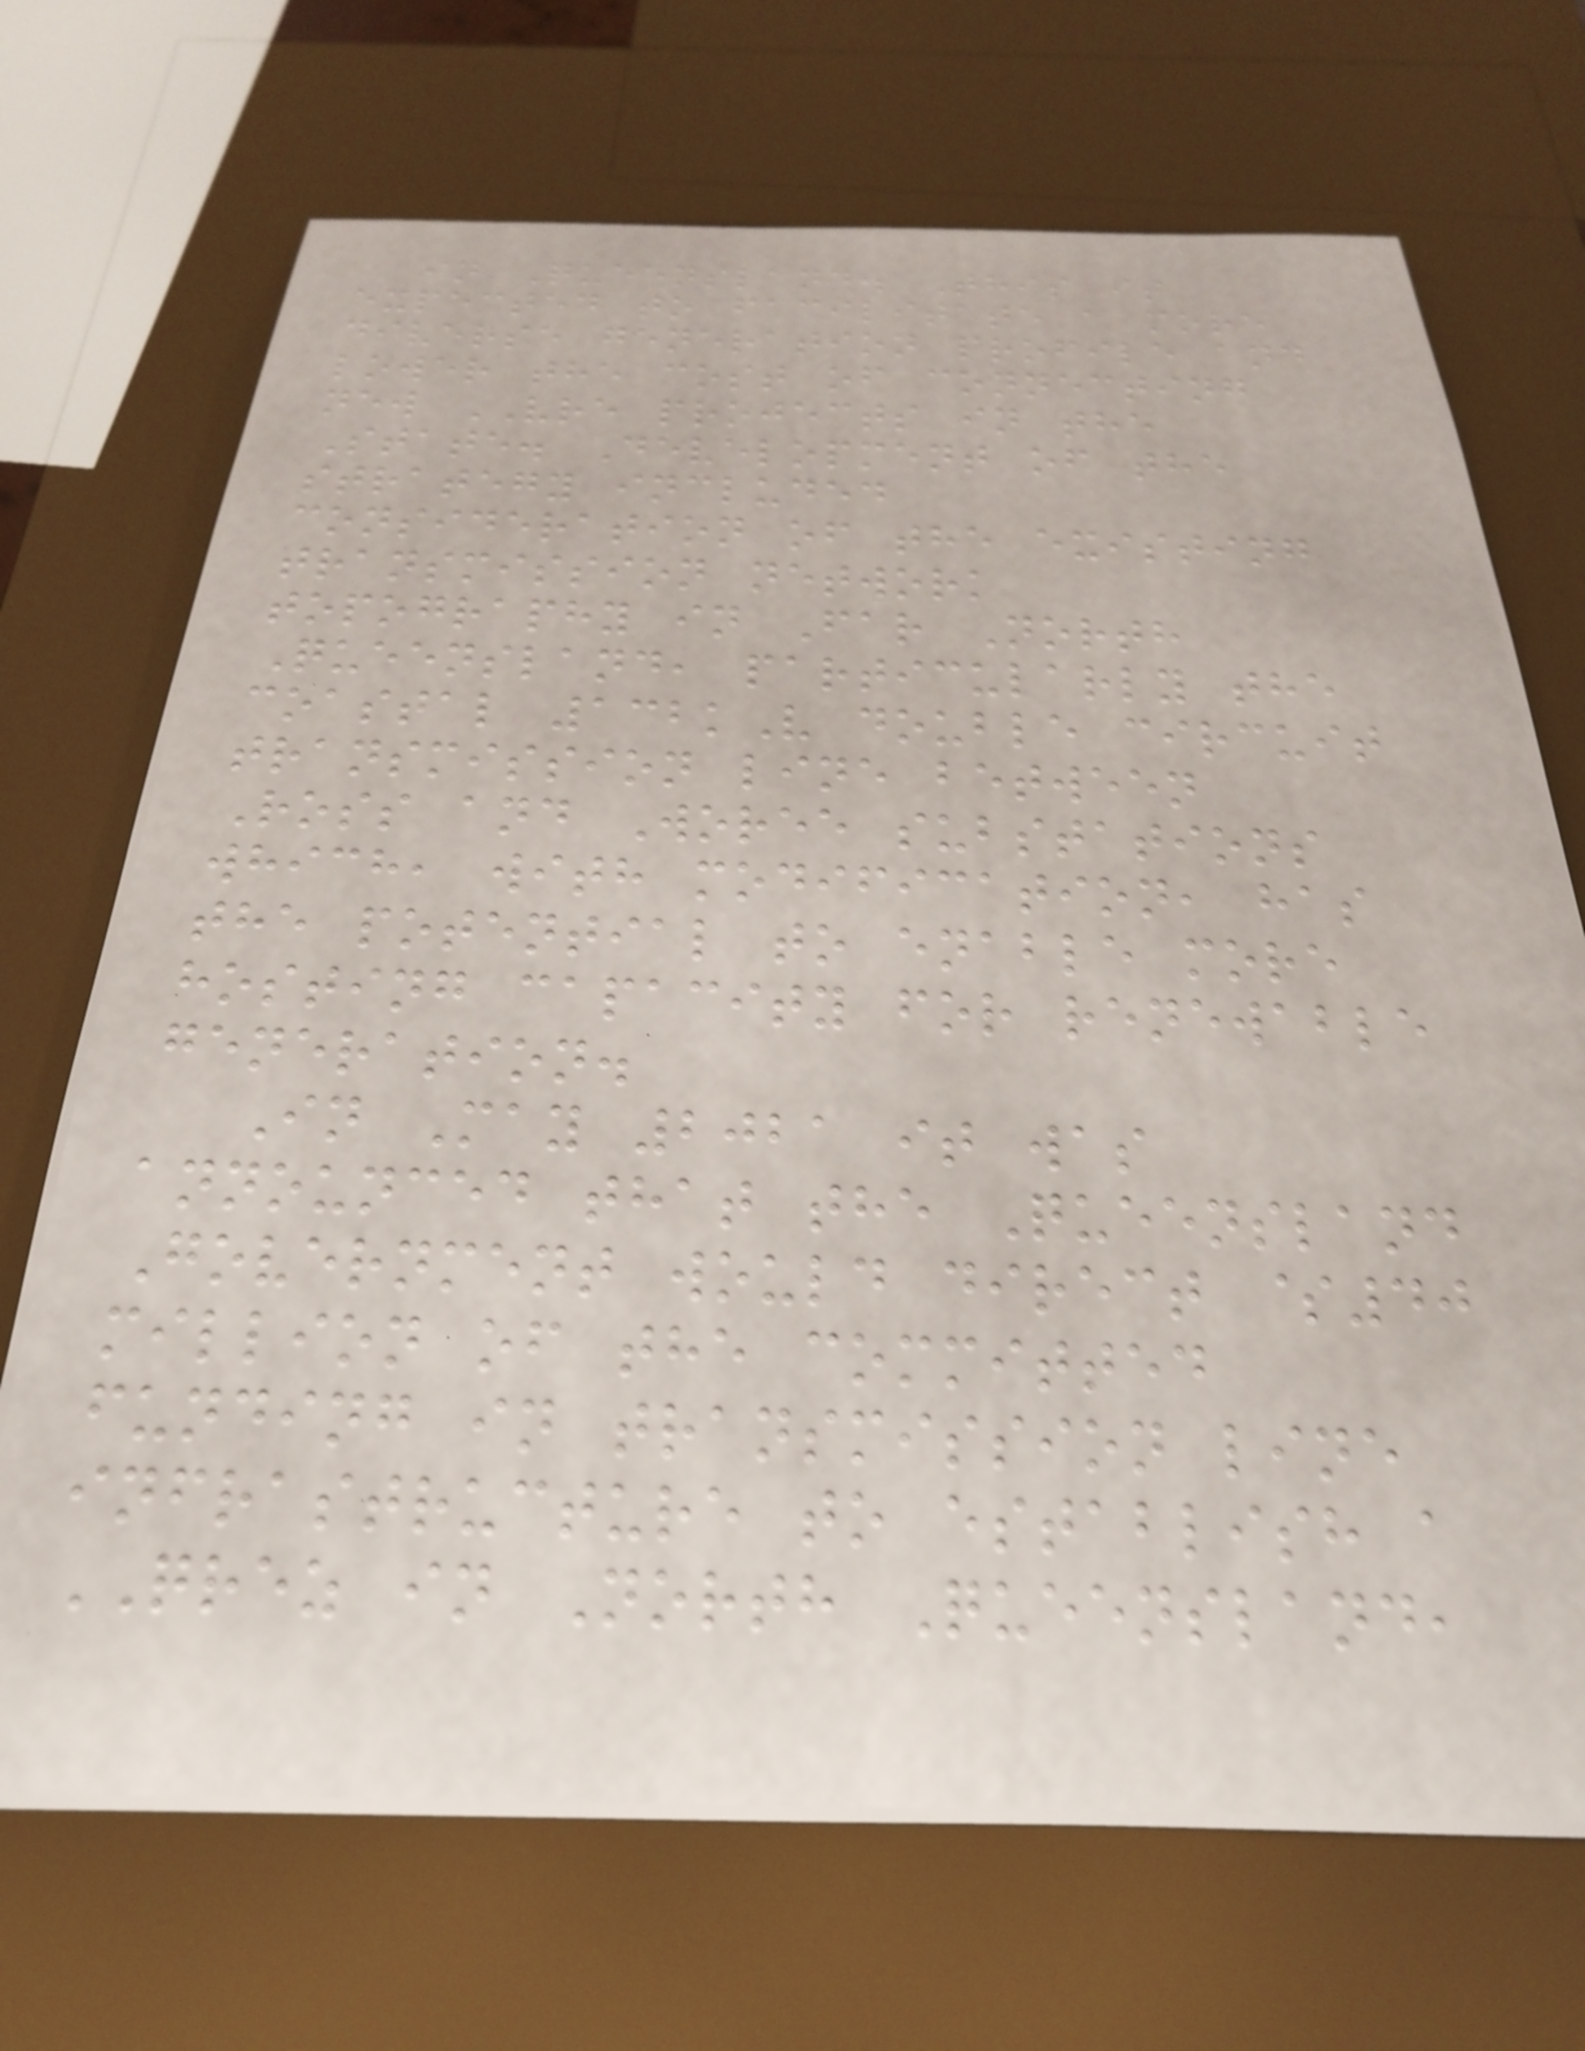in Queensland. This is
expected to facilitate a more
diverse generation profile and
lower the cost of connecting
new VRE projects in the
State. Development of the
strategy included
consideration of the existing
transmission network
topography in Far North
Queensland, particularly the
coastal 132kV double circuit
transmission line between
Ross and Woree substations
which, with modification, has
the potential to enable more
hosting capacity for renewable
generation.
In May 2021 it was
announced that the Queensland
Government would direct $40
million of the committed
funding in transmission line
infrastructure to establish a
QREZ in North Queensland,
